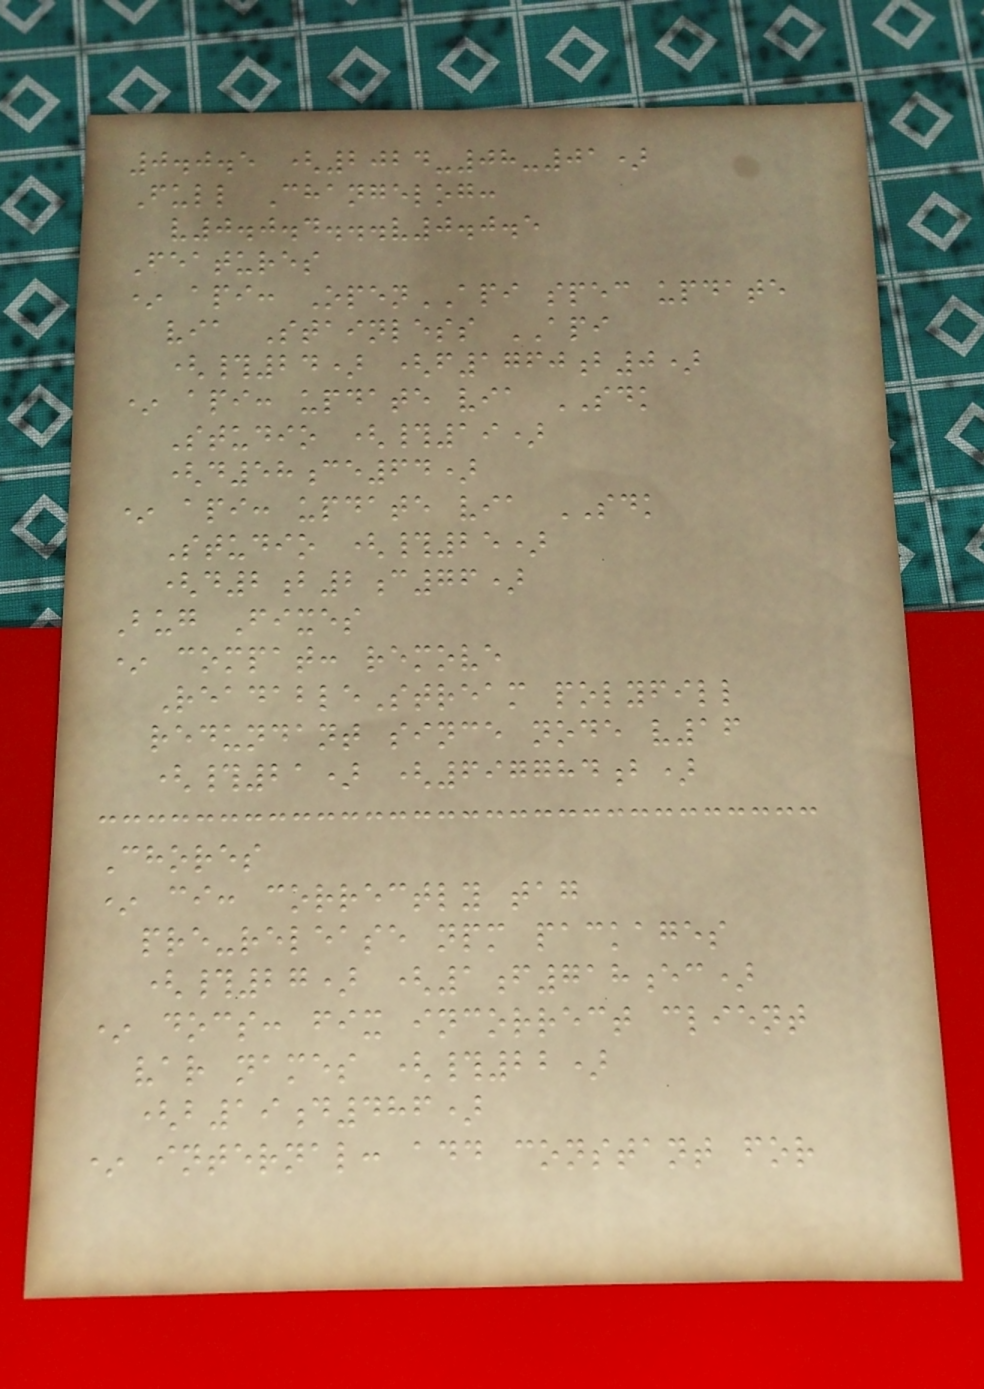0.0.5 (2024-08-01)
Full Changelog:
v0.0.4...v0.0.5
Features
* api: OpenAPI spec update
via Stainless API
(#24) (f1760b0)
* api: update via SDK
Studio (#19)
(d58ce64)
* api: update via SDK
Studio (#25)
(d2b2c76)
Bug Fixes
* compat: remove
ReadableStream polyfill
redundant since node v16
(#21) (697784b)
Chores
* ci: correctly tag
pre-release npm packages
(#27) (1f718ec)
* docs: fix incorrect client
var names (#22)
(b19d486)
* internal: add constant for
